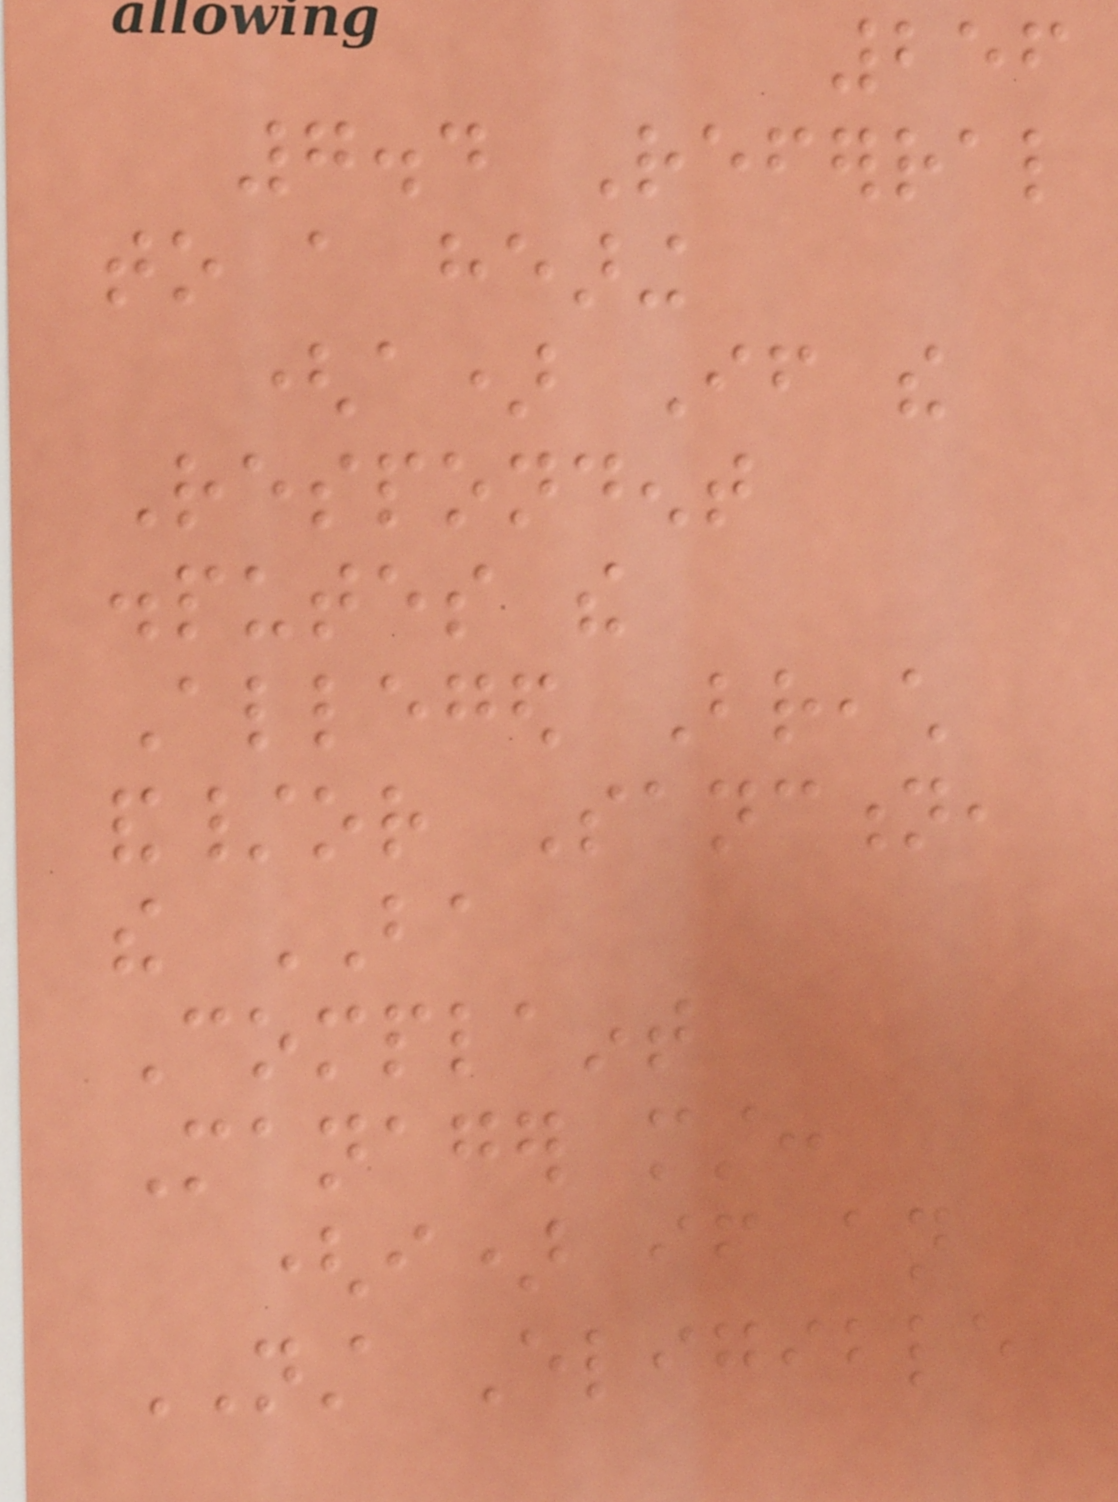256
7.4 Referral
to a hearing
(a) If the
Respondent
disputes the
Alleged Breach
and/or Sanction,
the BA
Complaint
Manager must:
(i) if an
NST Eligible
